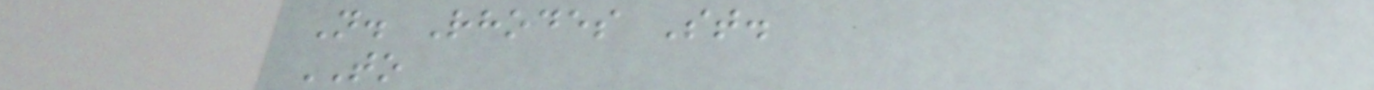N. Rhodes St.
TO
